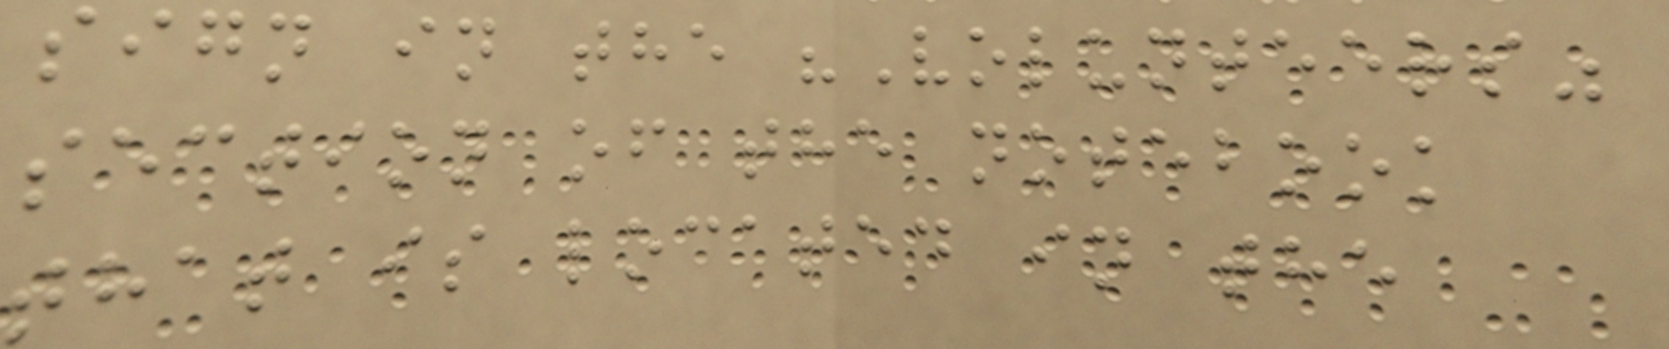sign in the "Volunteers"
section of the notebook
that is located in the
